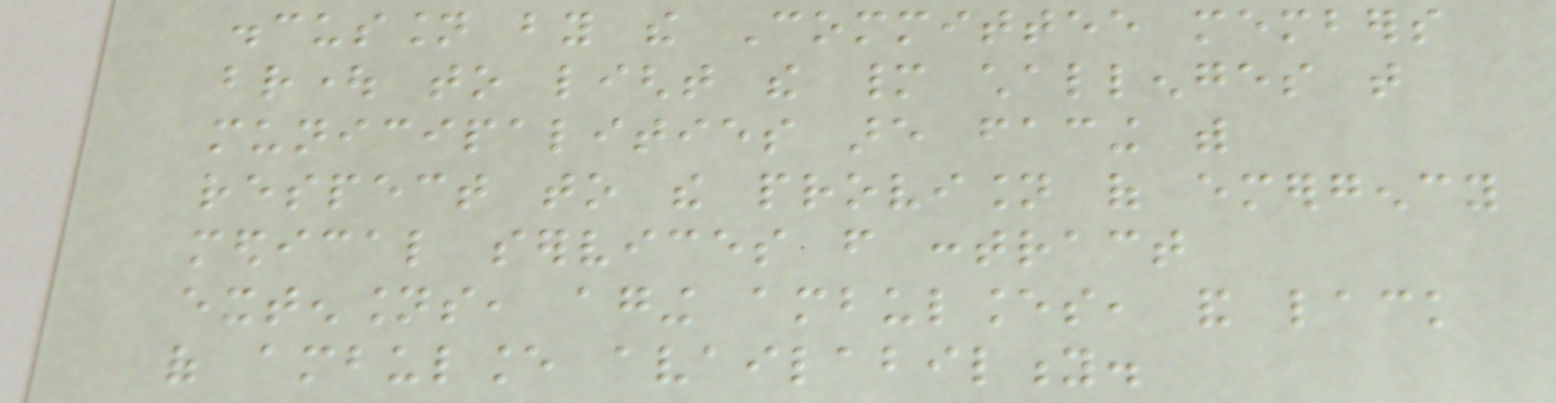discussion by the Committee members
brought to light the many challenges that
municipalities are facing with
respect to the provision of emergency
medical services from contract
extensions, aging ambulances, and lack
of ambulance availability.
